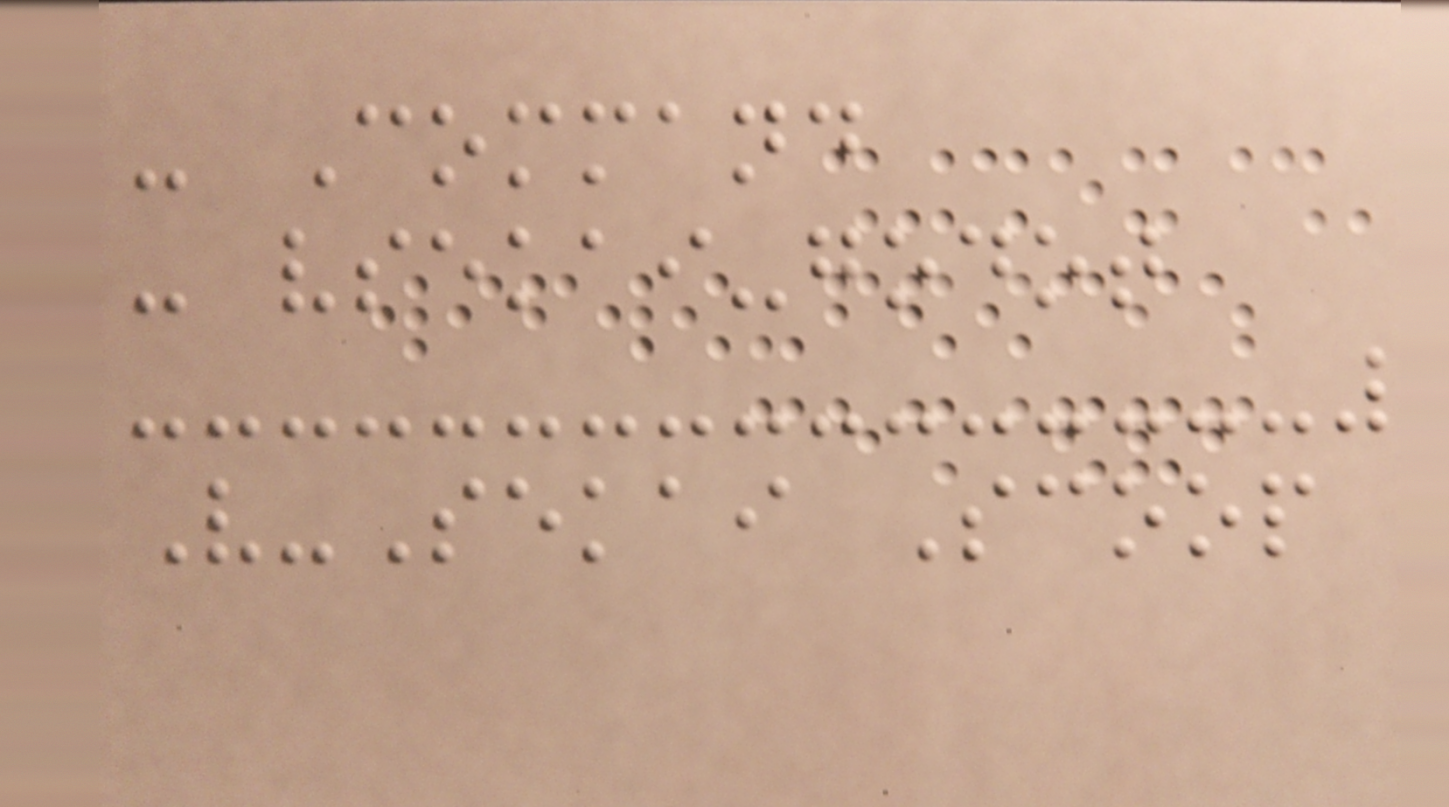- Command
- vsekai-godot
V-Sekai Scoop
